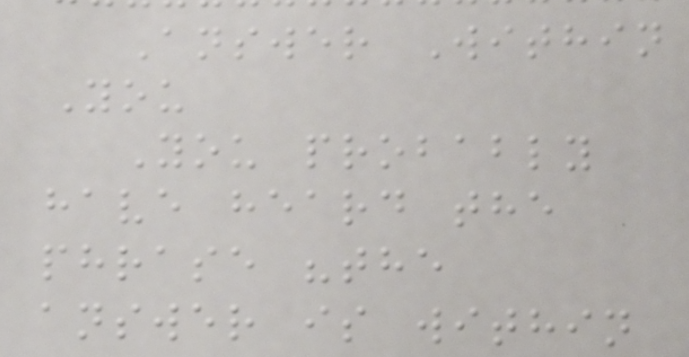Answer Within
You
You probably
have heard the
phrase "the
answer is within
